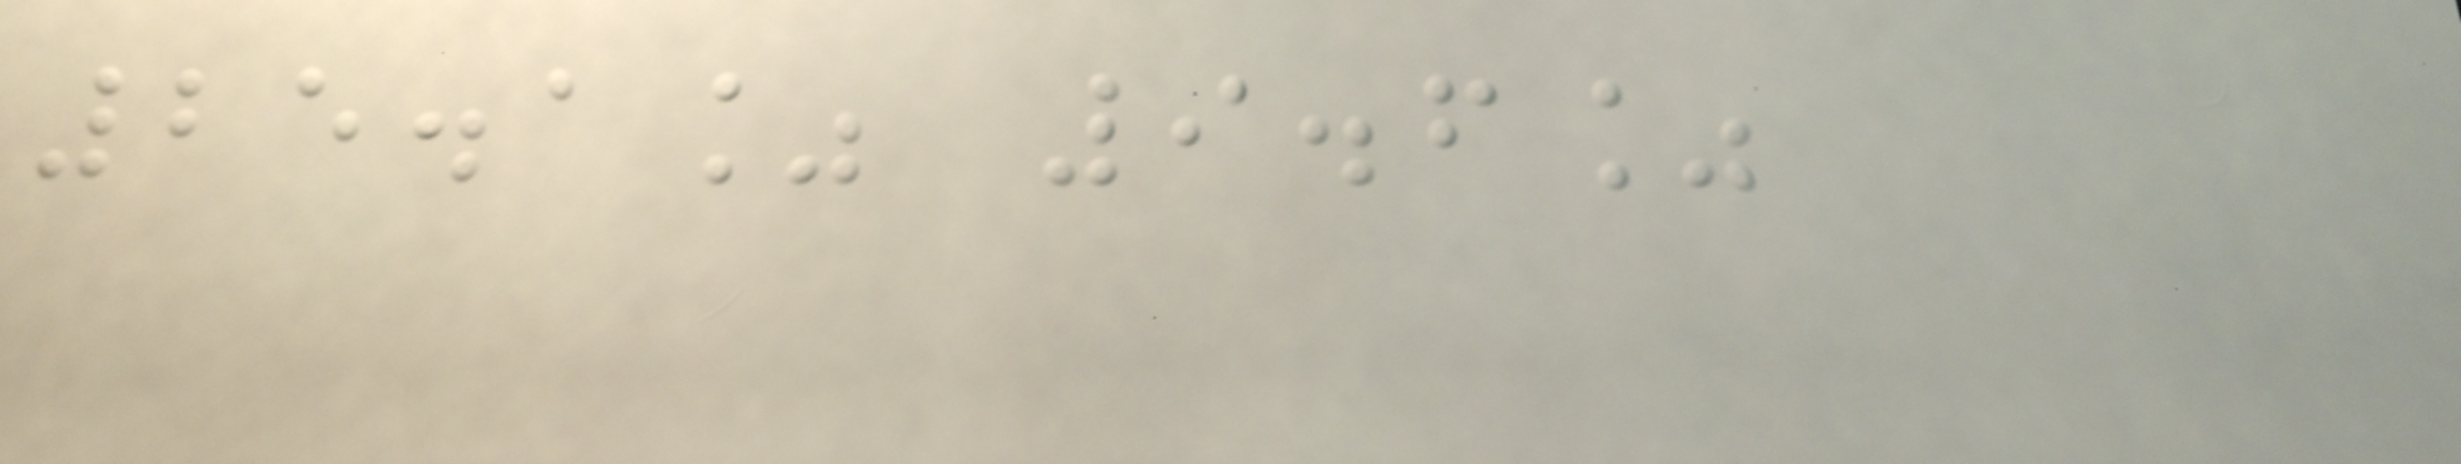25.1% 9.6%
